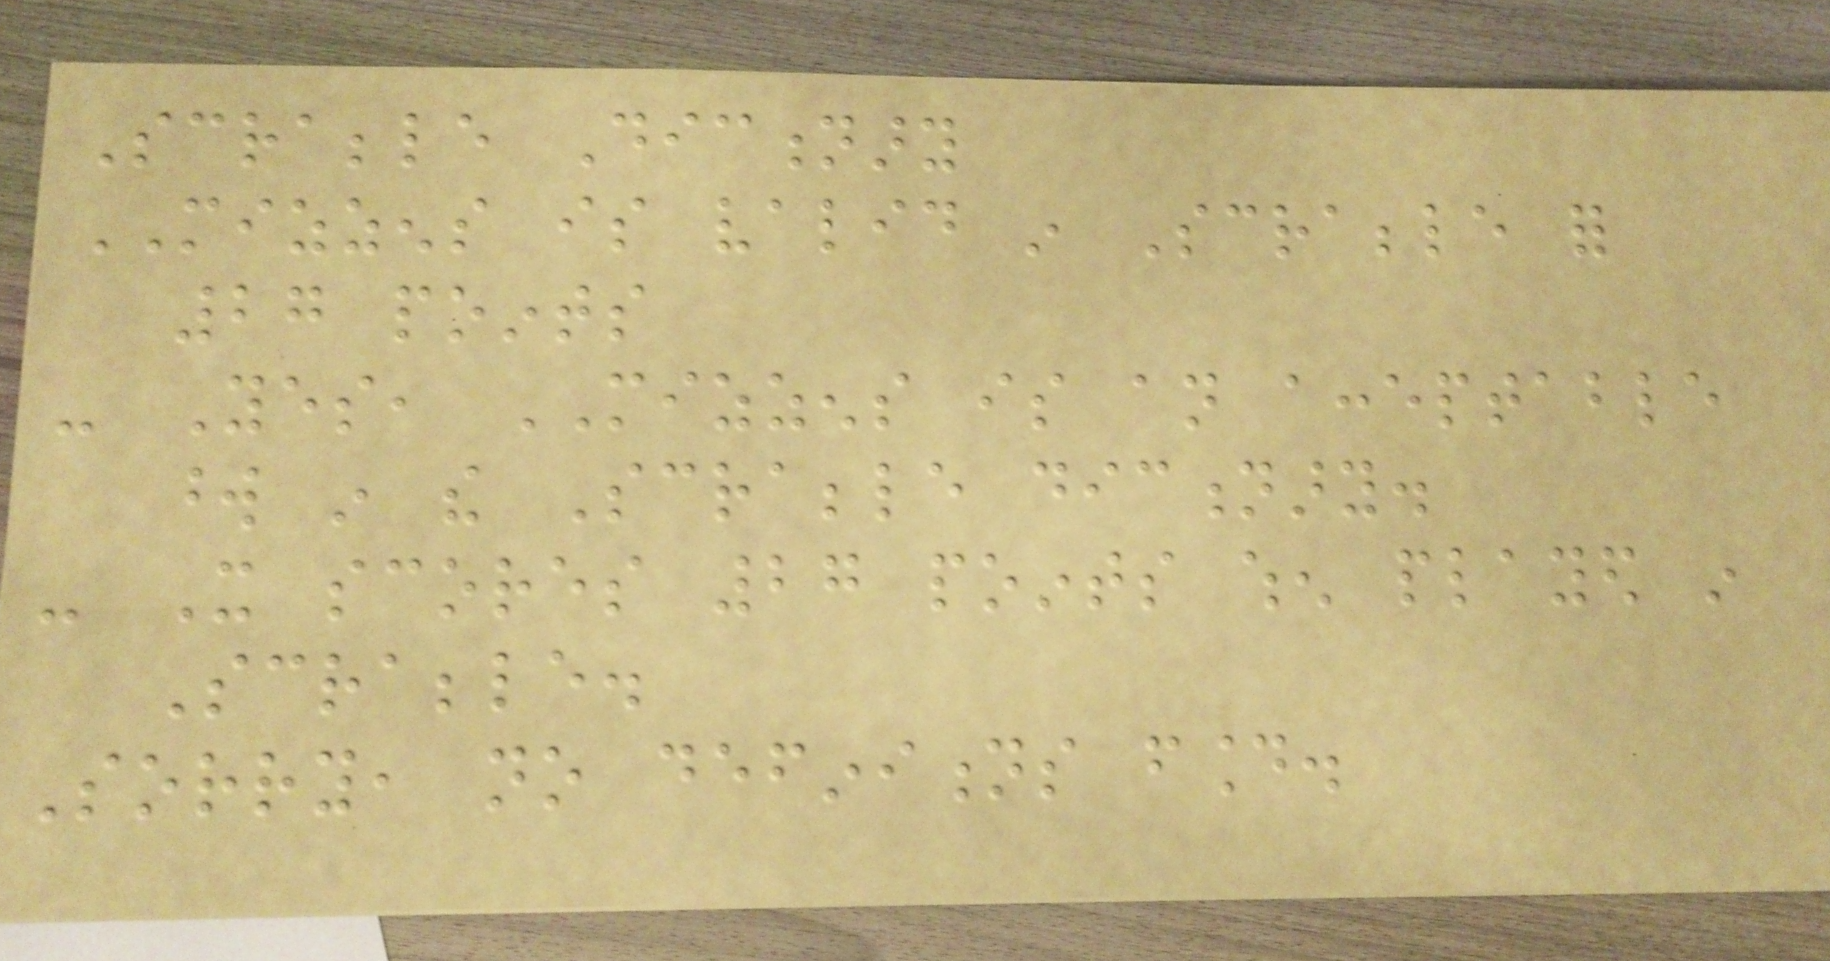Scrabble Dictionary
MIZZENS is valid in Scrabble for
27 points
- Yes, MIZZENS is an acceptable
word in the Scrabble dictionary.
- It scores 27 points when played in
Scrabble.
Sorry, no definitions found.
